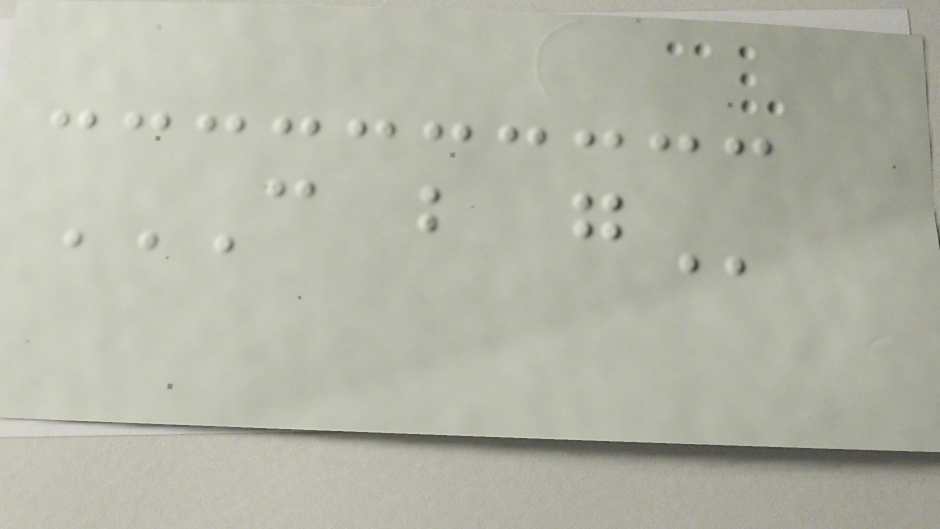C B G
